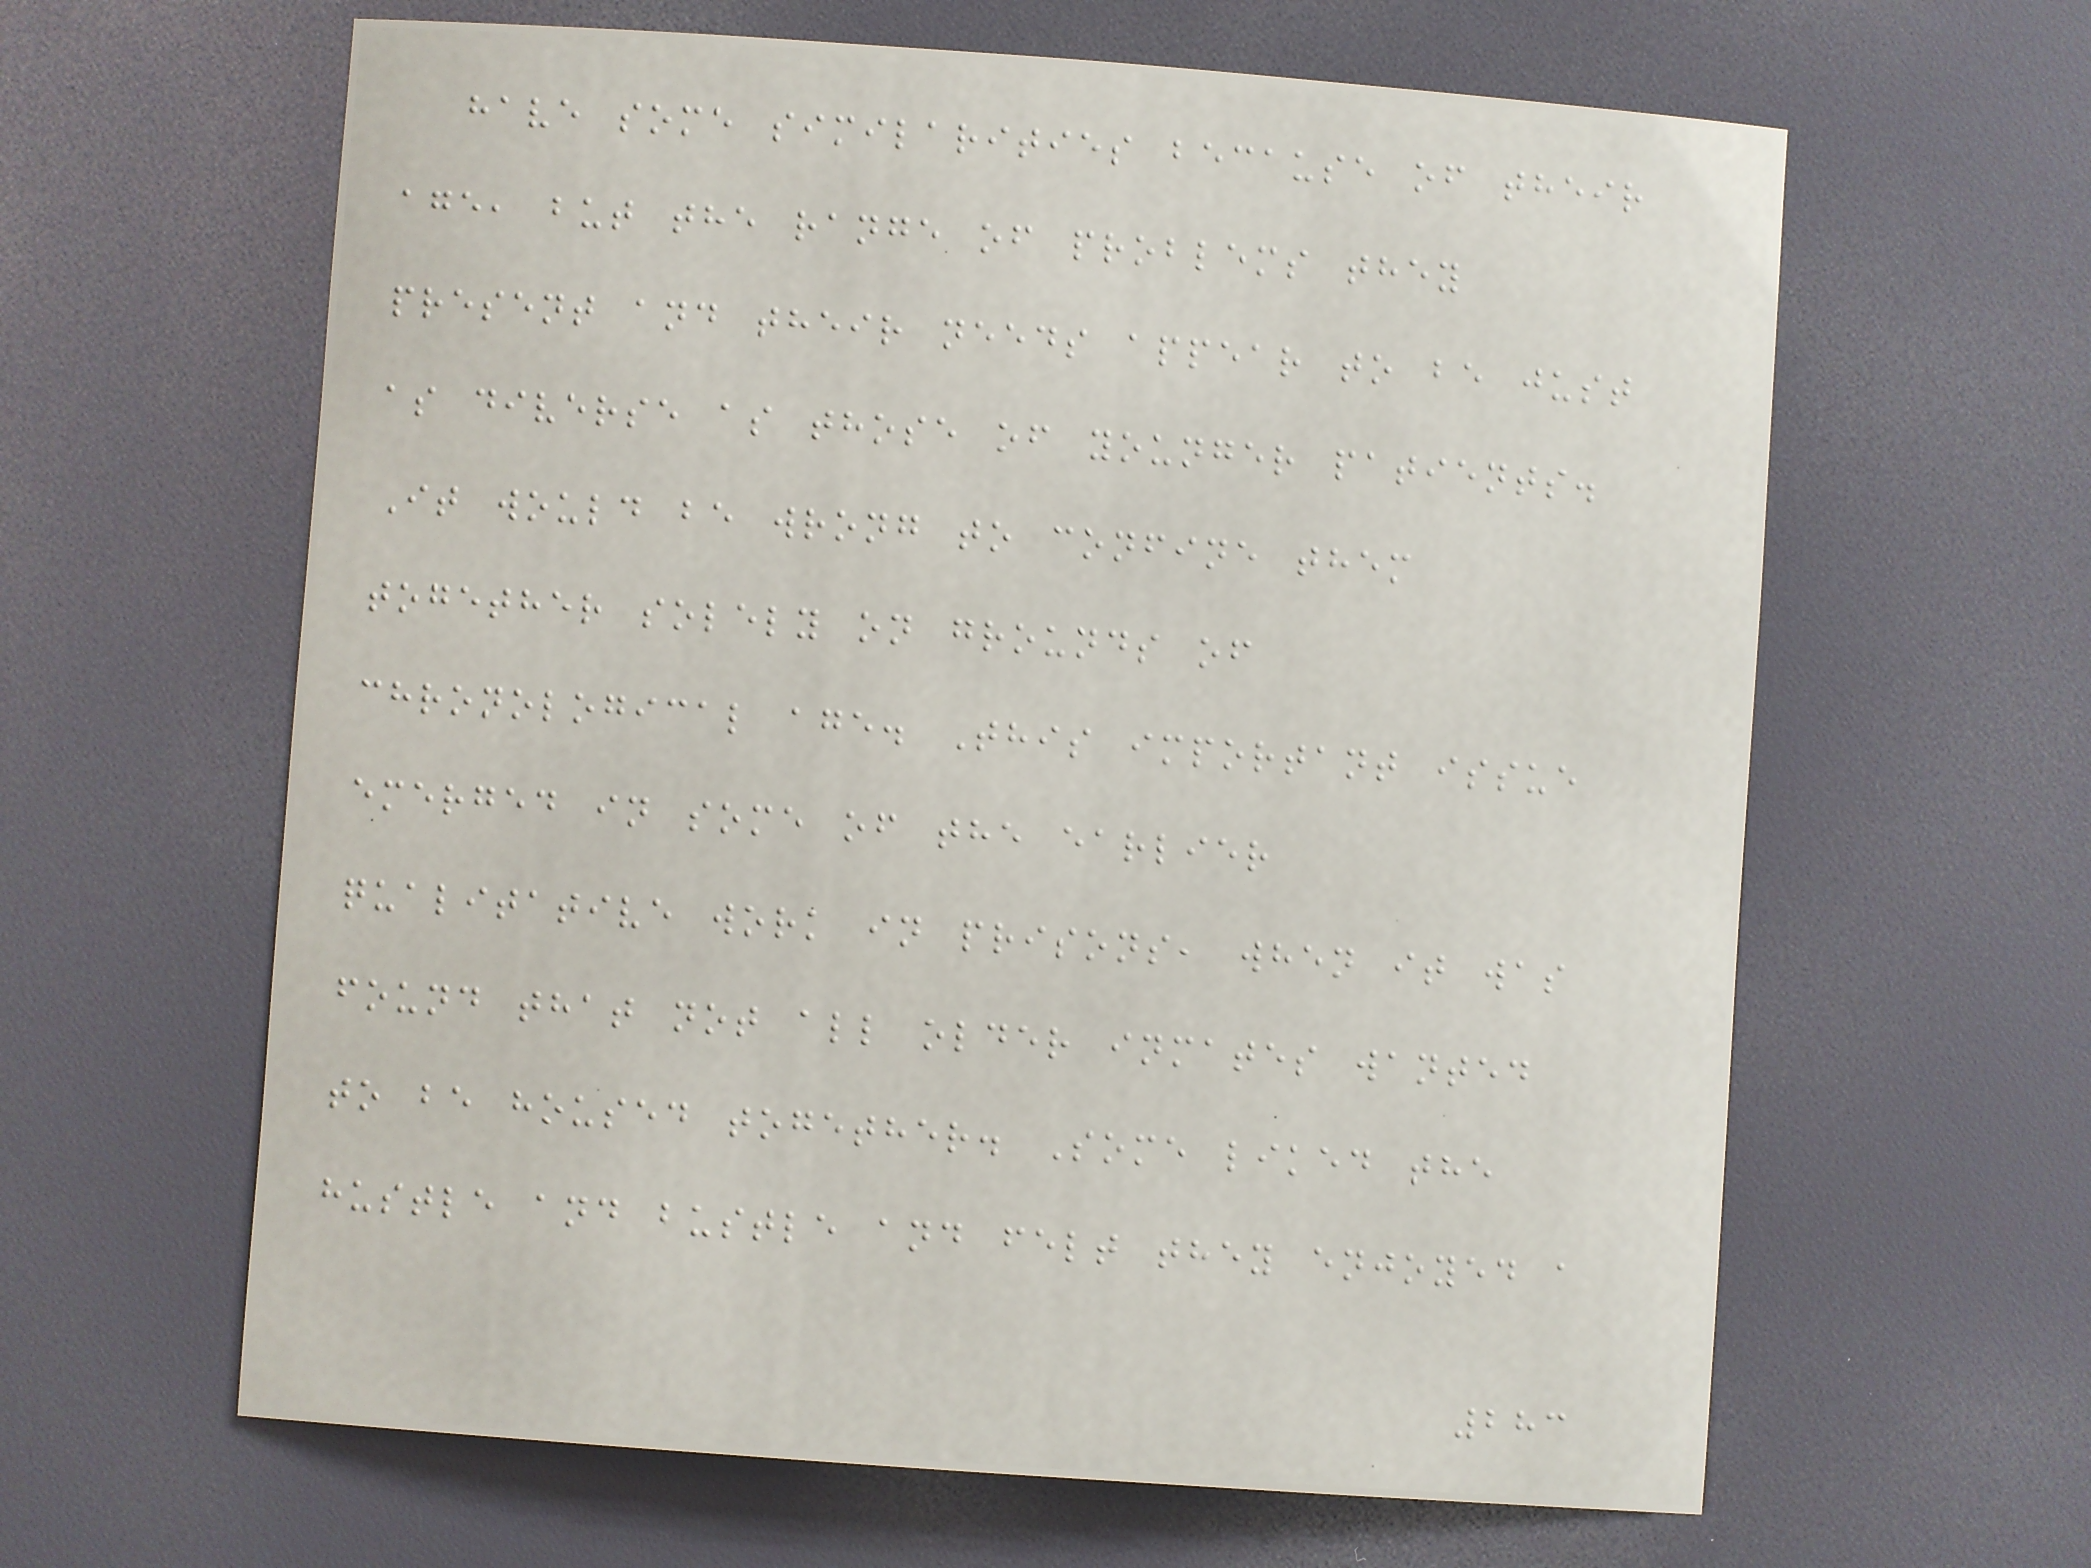have some similarities because of their
age, but the range of problems they
present and their needs appear to be just
as diverse as those of younger patients.
It would be wrong to confine them
together solely on grounds of
chronological age. This important issue
emerged in some of the earlier
qualitative work in prisons, when it was
found that not all older inmates wanted
to be housed together. Some liked the
hustle and bustle and felt they enjoyed a
283
